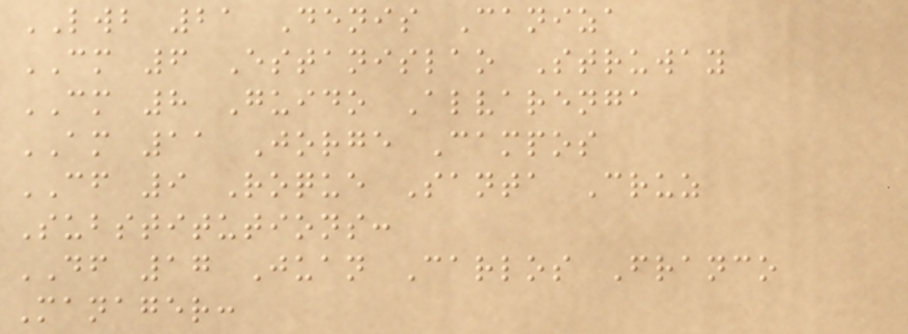LWB 21 Denis Caniza
CM 6 Estanislao Struway
CM 8 Guido Alvarenga
AM 11 Jorge Campos
CF 9 Roque Santa Cruz
Substitutions:
DF 17 Juan Carlos Franco
Manager:
